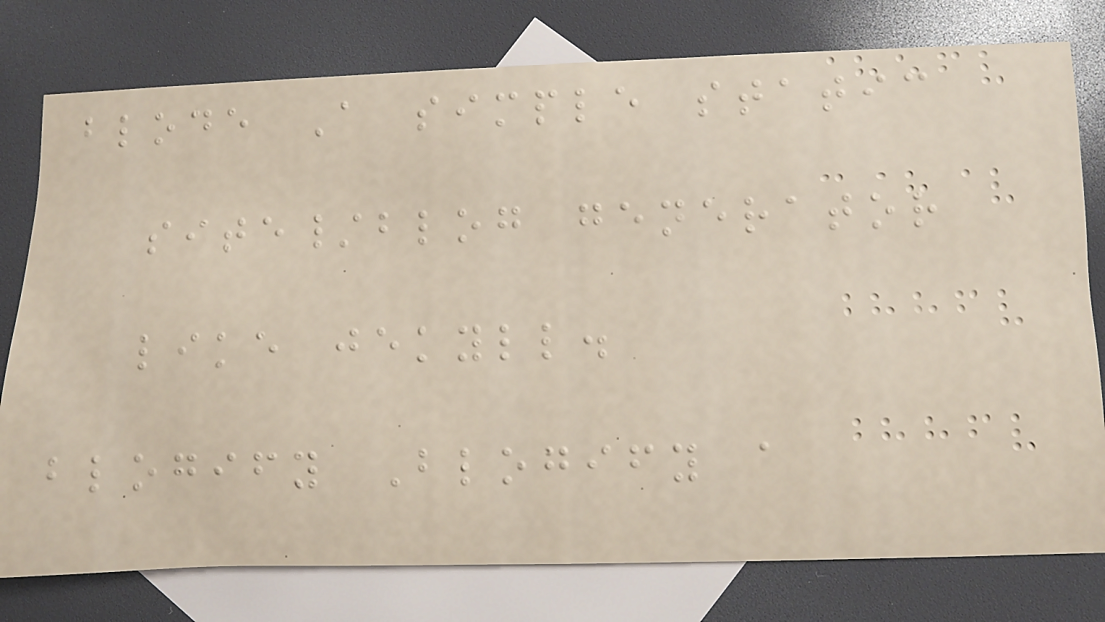blode A simple static
site/blog generator
like jekyll.
blogify Blogify a
